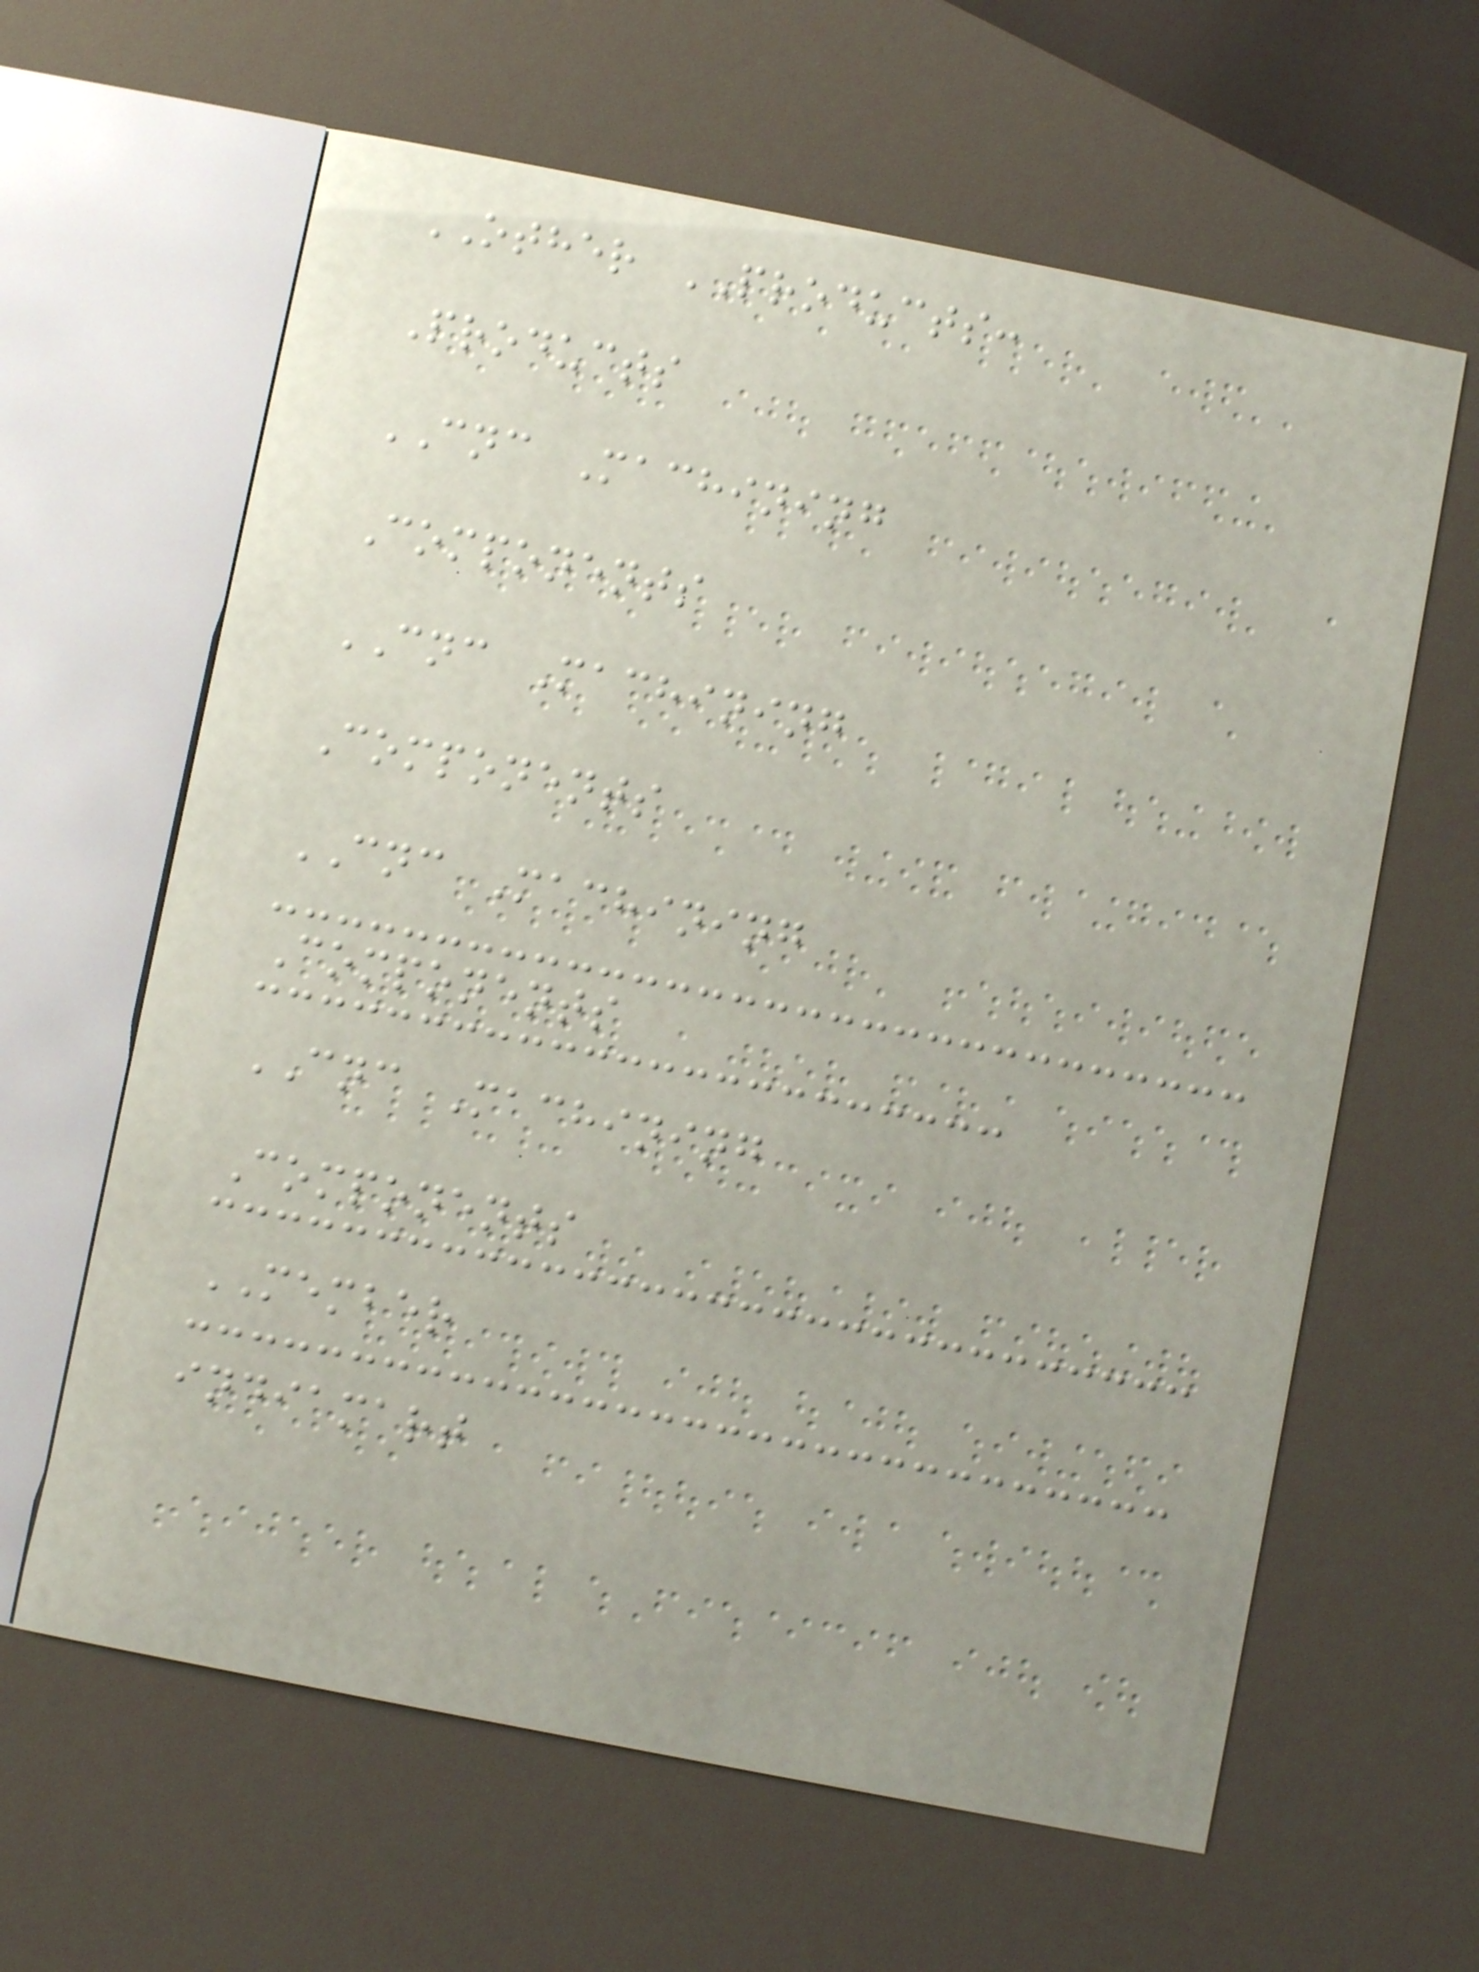OTHER PRODUCTS:
Products
CNC Machining
Components
CNC Machining
Components
CNC Machining
Components
CNC Machining
Components
MEMBER
indiamart
